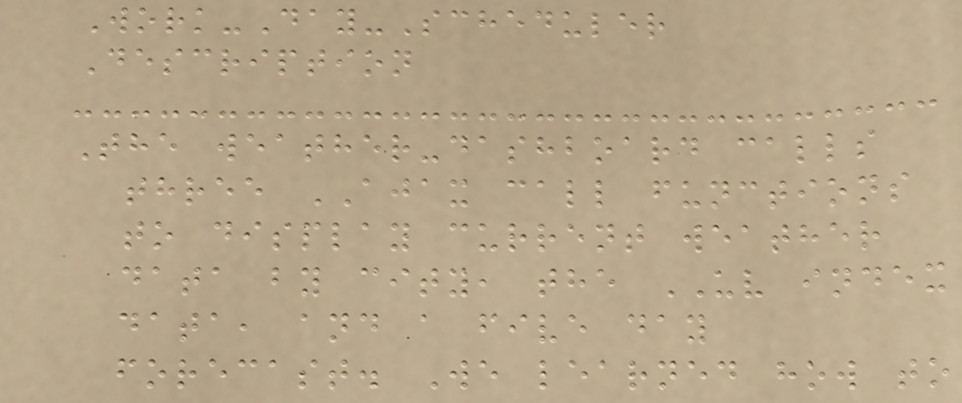Work-Day-Scheduler
Description
The weather-dashboard calls
three AJAX call functions
to display current weather
data by city, the UV index
data, and a five day
forecast. We learned how to
